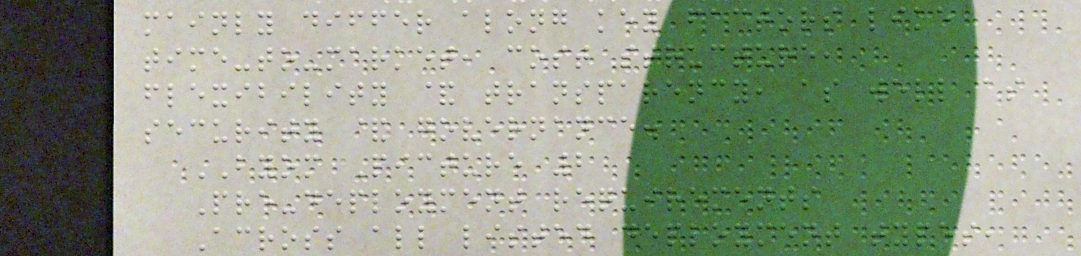mainly differ along key factors like
time-to-market, cost structure,
flexibility & transparency, as well as
security & governance.
BYOM Picture 2
Pre-deployment requirements
Across all listed deployment types,
